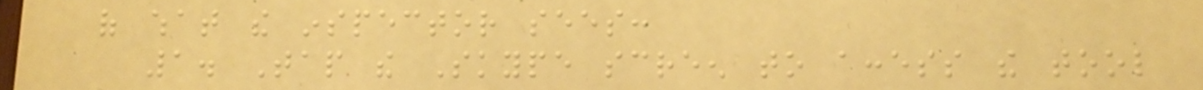of what the inspector sees:
1. Tap the Skype screen to access the tool
